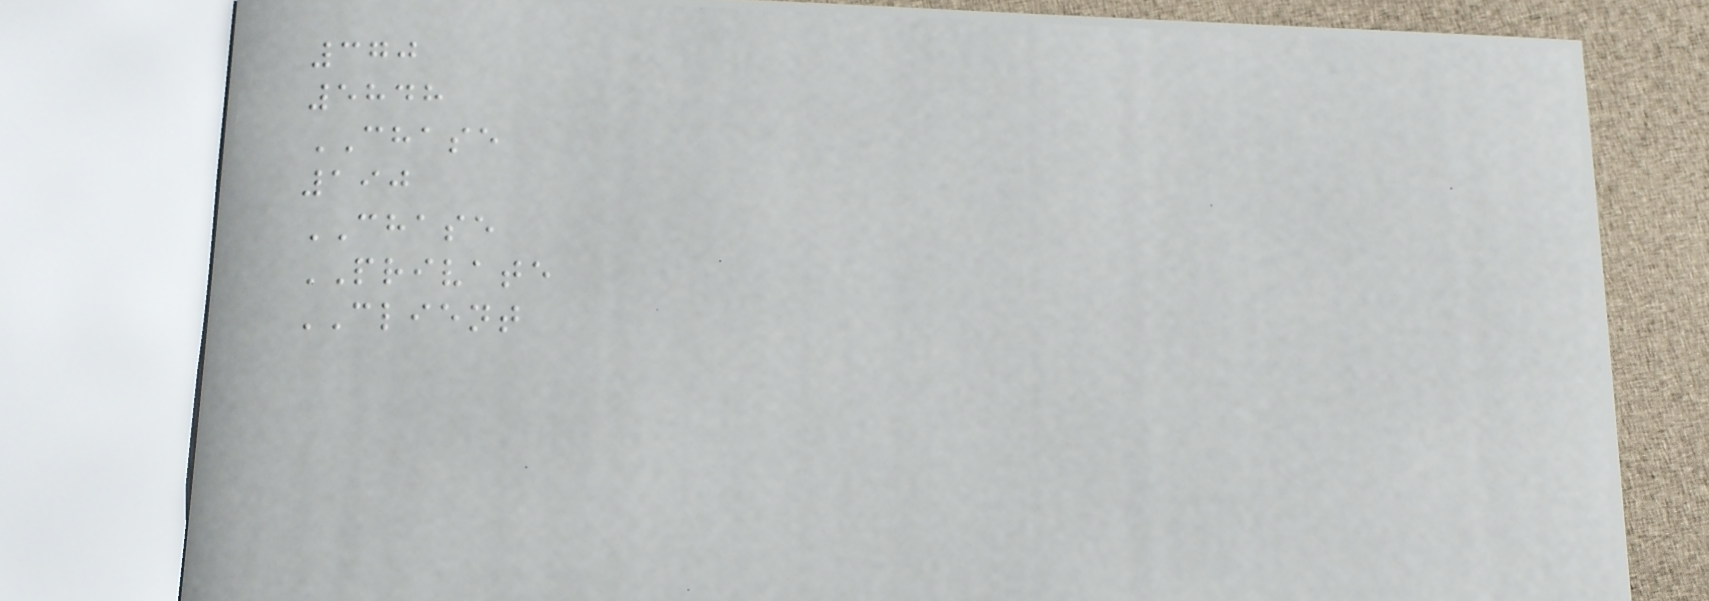370
5848
CHASE
190
CHASE
PRIVATE
CLIENT
